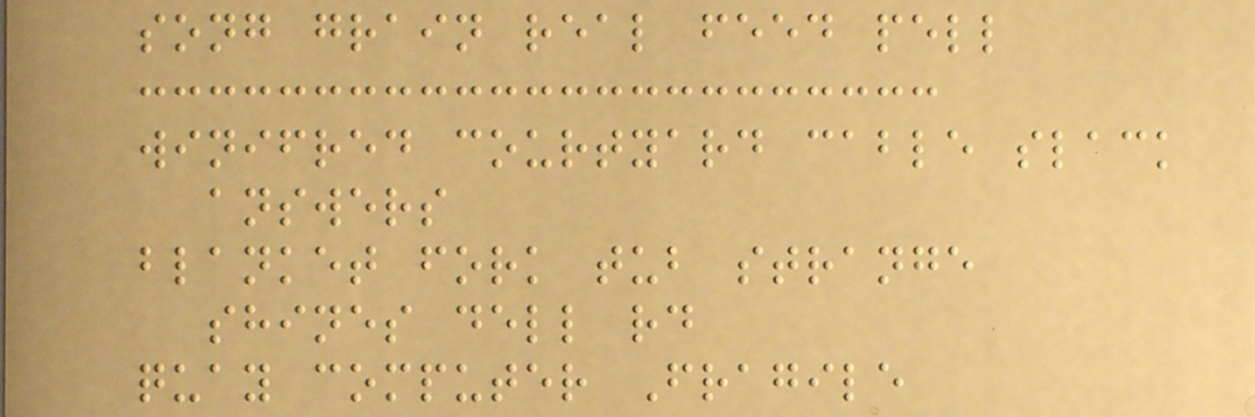song grain real feed pell
winifred courtyard cable slack
answers
blanket fork tub strange
shines dell rd
quay computer Fragile
